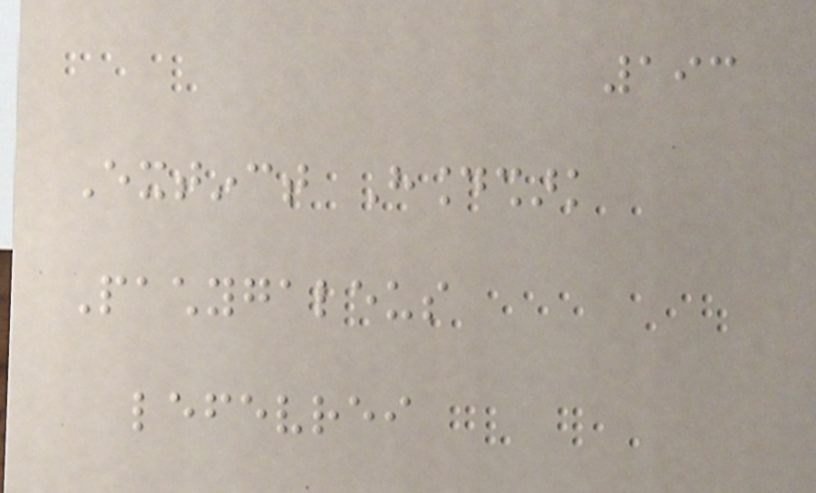193
Extinct Houndshark
Pachygaleus
lefevrei
